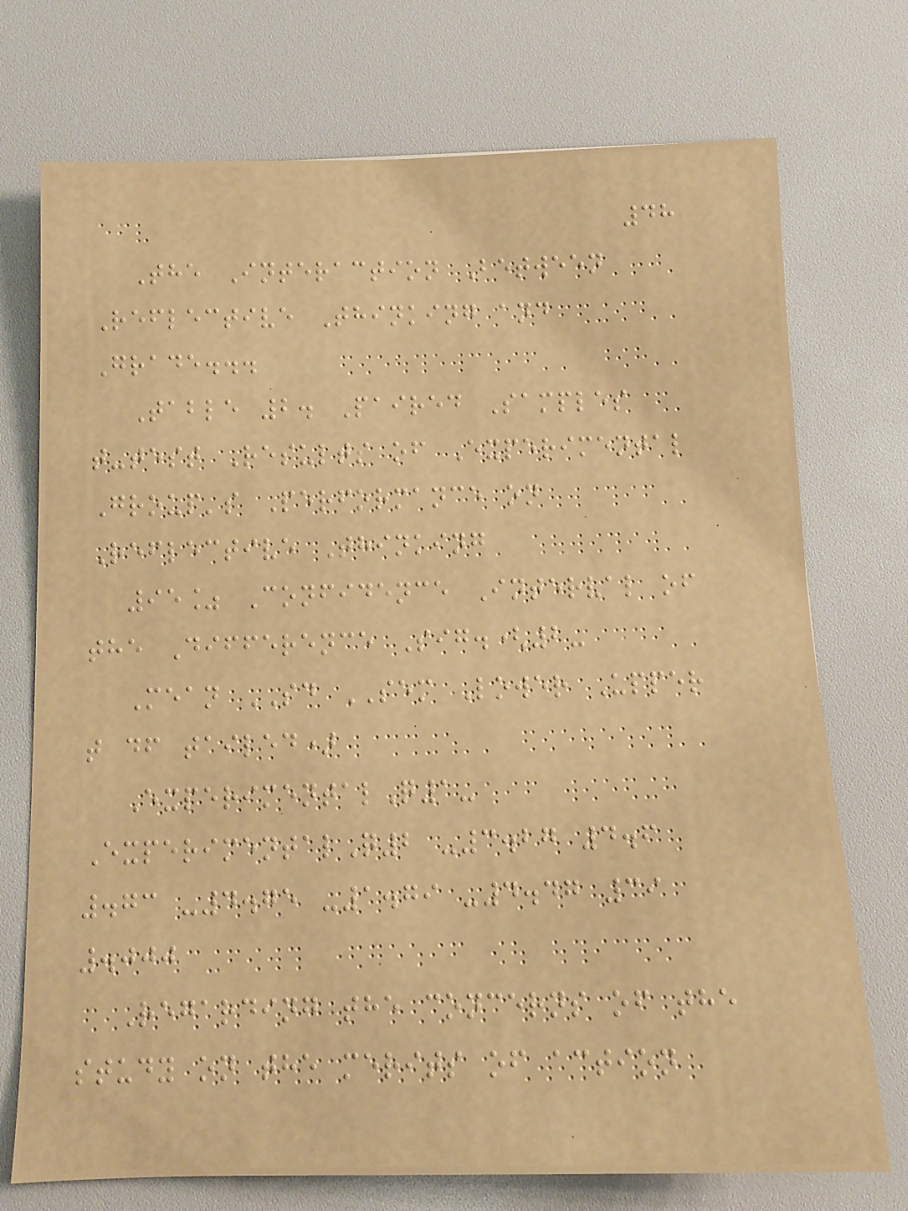48
The Interaction Between
Reflective Thinking and
Grade...
Table 2. Paired Samples
t-test Results of Experimental
Group's Performance on
Reflective Thinking
95% Confidence Interval of
the Difference Sig.(2-
Mean SD SEM Lower Upper
t df tailed)
ExperimentalQ1-
ExperimentalQ2 -3.27 4.6
.73 -4.75 -1.79 -4.47 39
.000
Regarding the concerns of the
study on the merits of action
